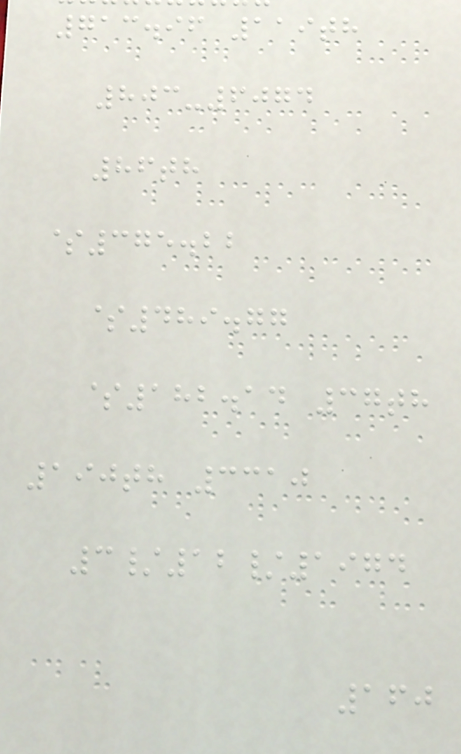713.96 119th
803-6074
86th
$375.22
$489.77
$182.14 37th
190th 3310
3/12/1974
160
